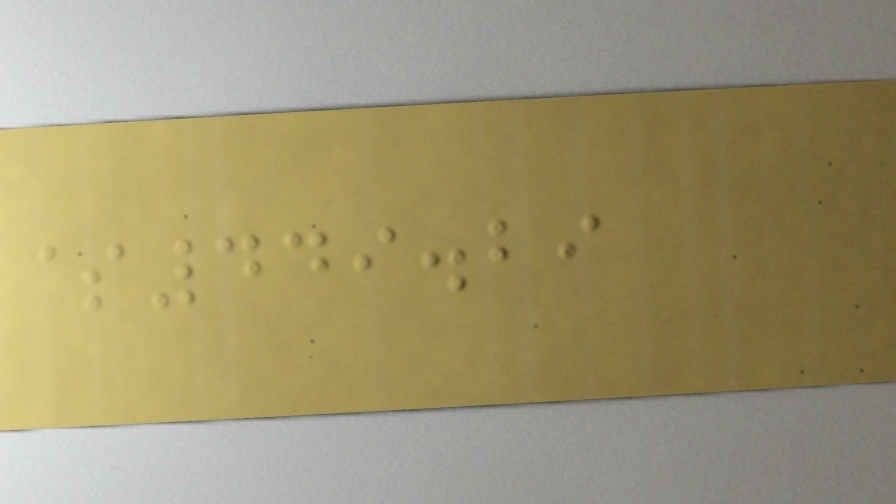$449.29
